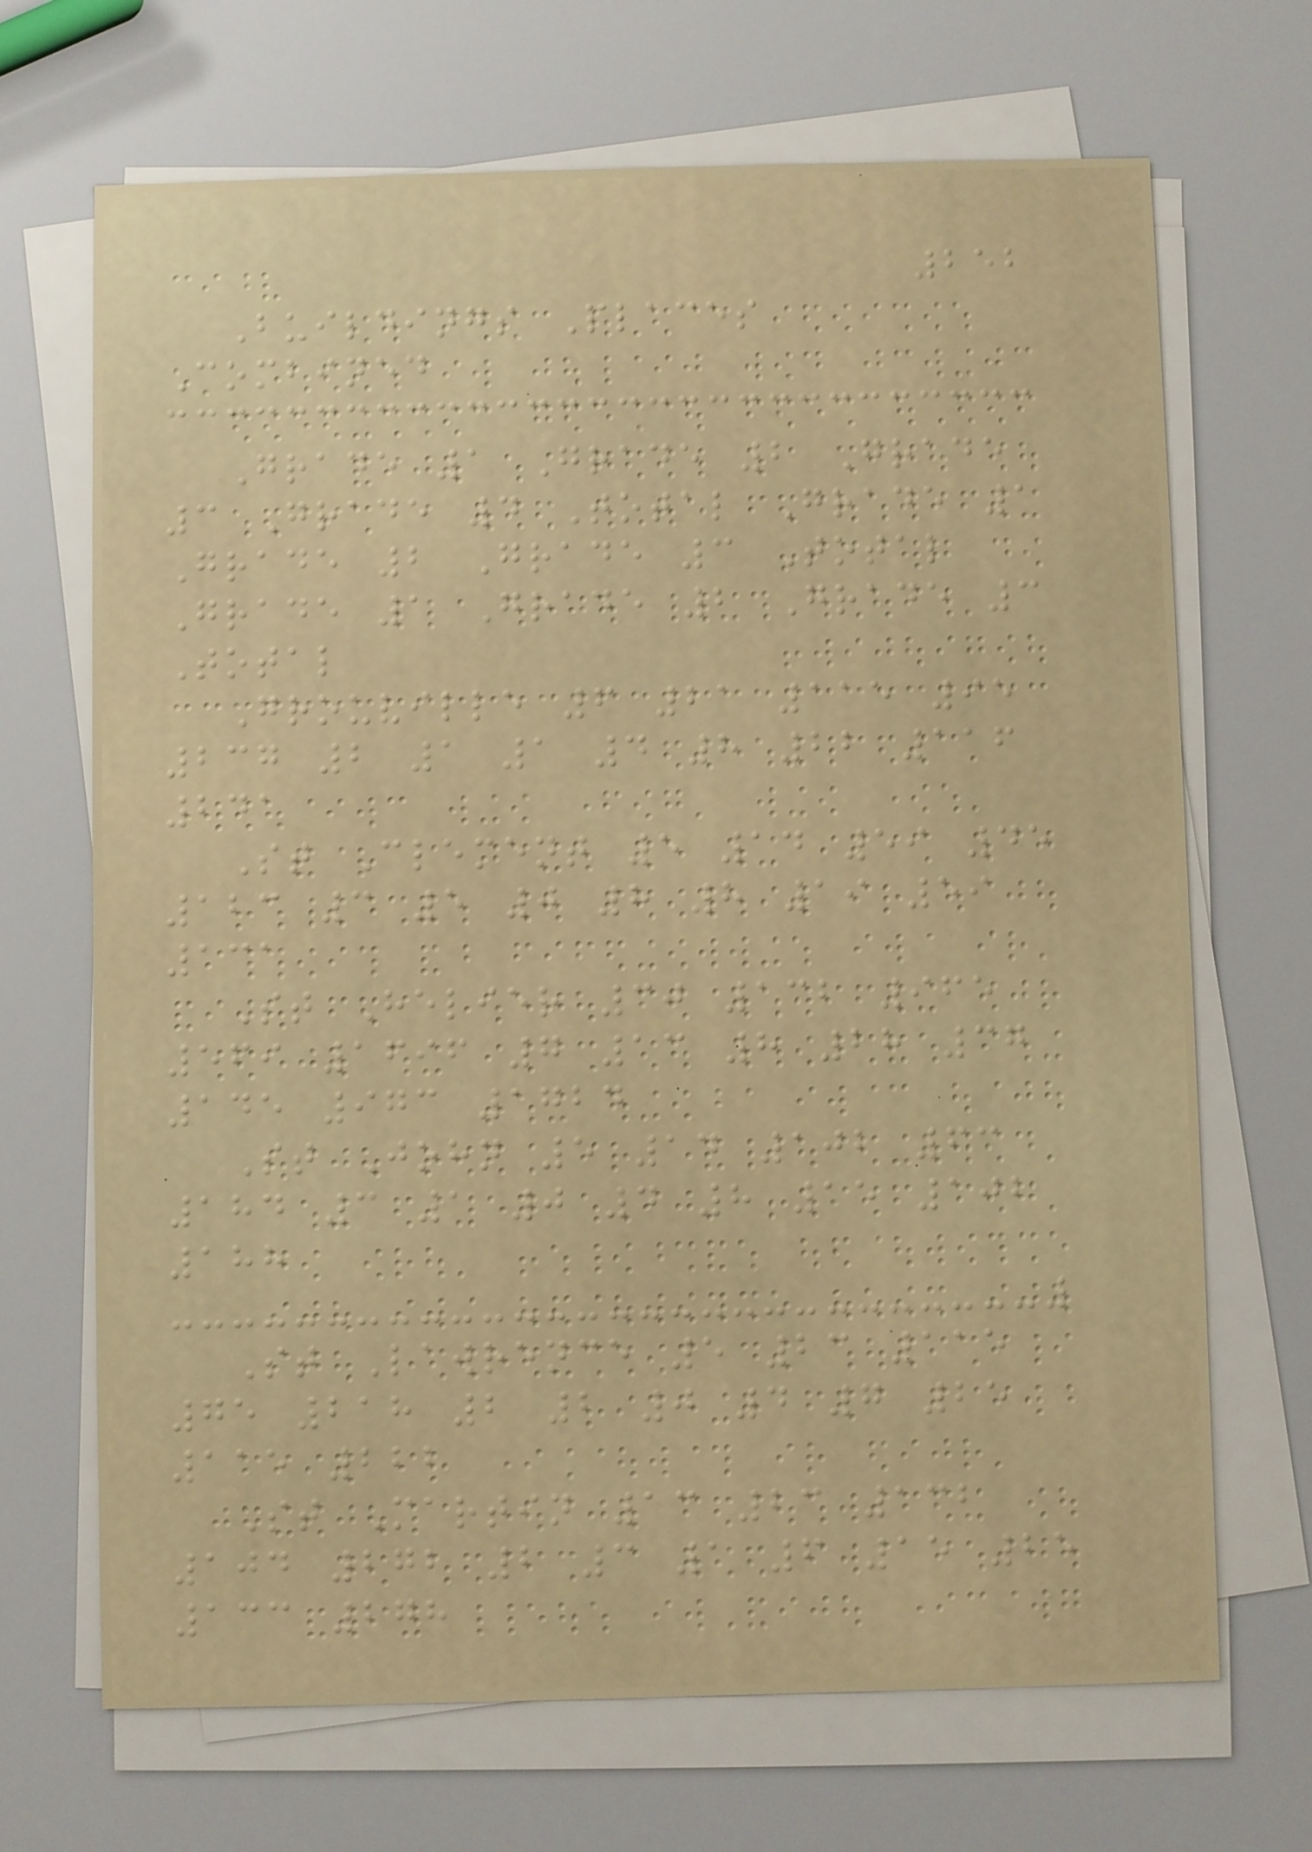252
Buildings Places
Combined
Grade 1 Grade 2 Grade
3 Grade 4 Total Grade 1
Grade 2 Grade 3 Total
Grade 1 Grade 2 Grade 3
Total
Grouville 6 21 115 95
237 2 1 1 4 8 22 116
241
St Clement 5 14 59 45
123 3 5 0 8 8 19 59
131
St Helier 30 132 965
569 1696 7 13 8 28 37
145 973 1724
St John 5 14 102 63
184 3 1 0 4 8 15 102
188
St Lawrence 5 23 115
75 218 2 2 0 4 7 25
115 222
St Martin 13 23 132
104 272 2 3 1 6 15 25
133 278
